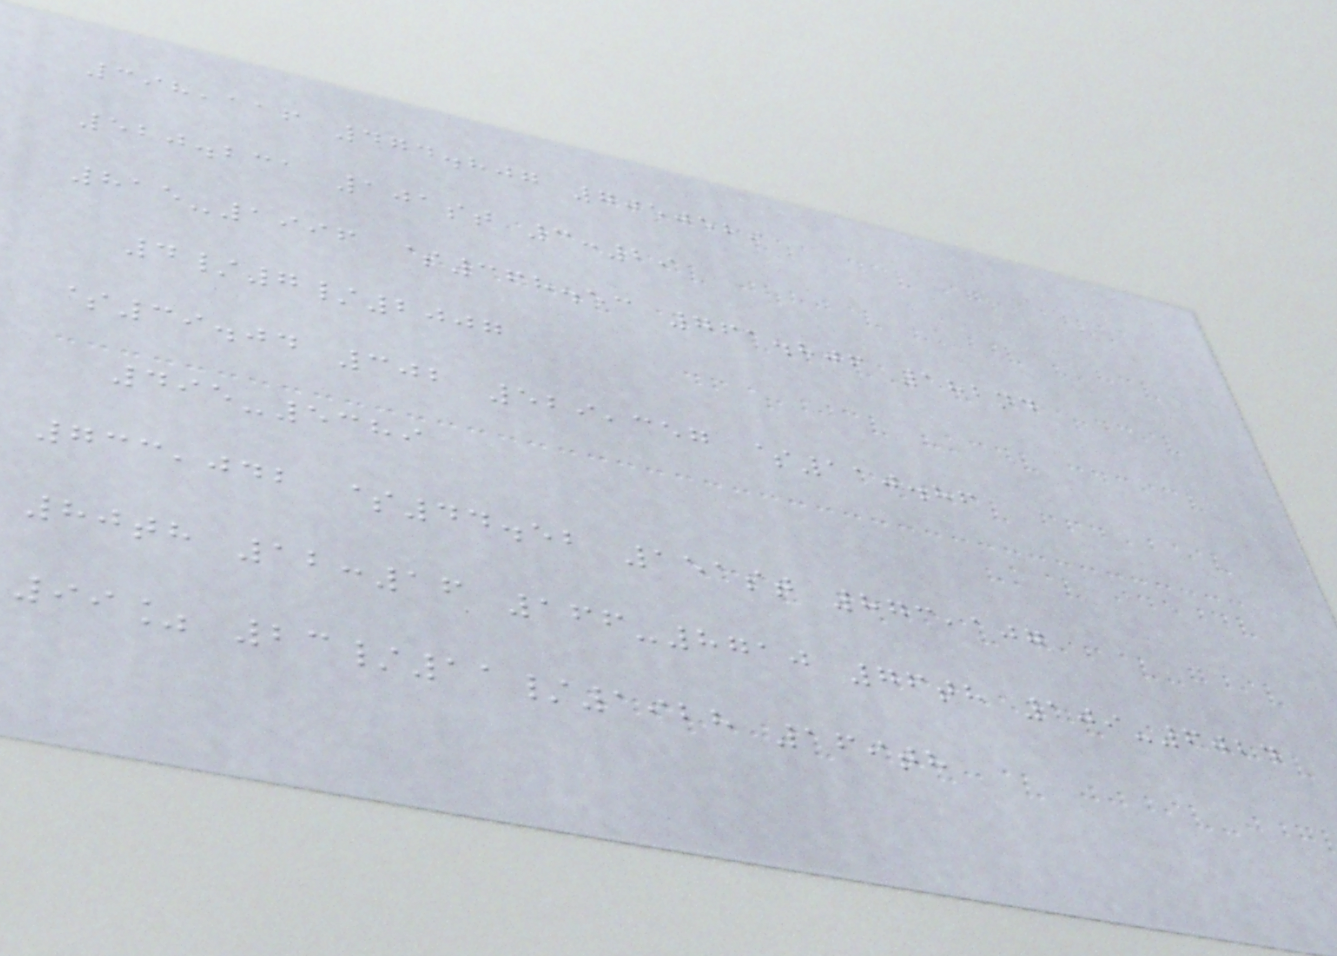398,116 474.807 7050529
520.231 101st 3:29
815-1996 $368.53 761.806 182nd
4/7/2007
$39.04 302 529,357 $110.86
495-5389
733,042 $44.52 151st 873,107
80th 12:16 166-8710 76th 109-6024
99% 23/11/1928 169th
